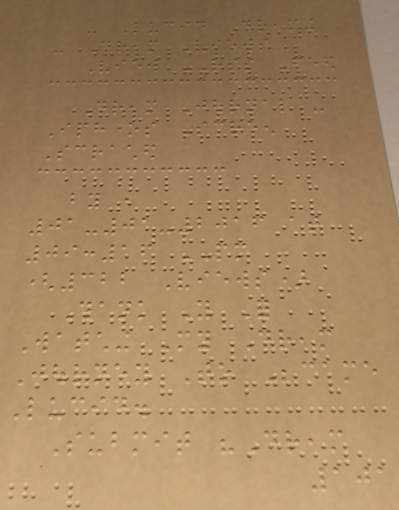- Lucid Dreaming
- Dream Views
View RSS Feed
Dream Journal -
Iphones Screen
Scrached
by ,
01-01-2016 at
09:16 PM
(322 Views)
Thank You For
Watching My Dream
Journey To Became
Lucid.
Submit "Dream
101
